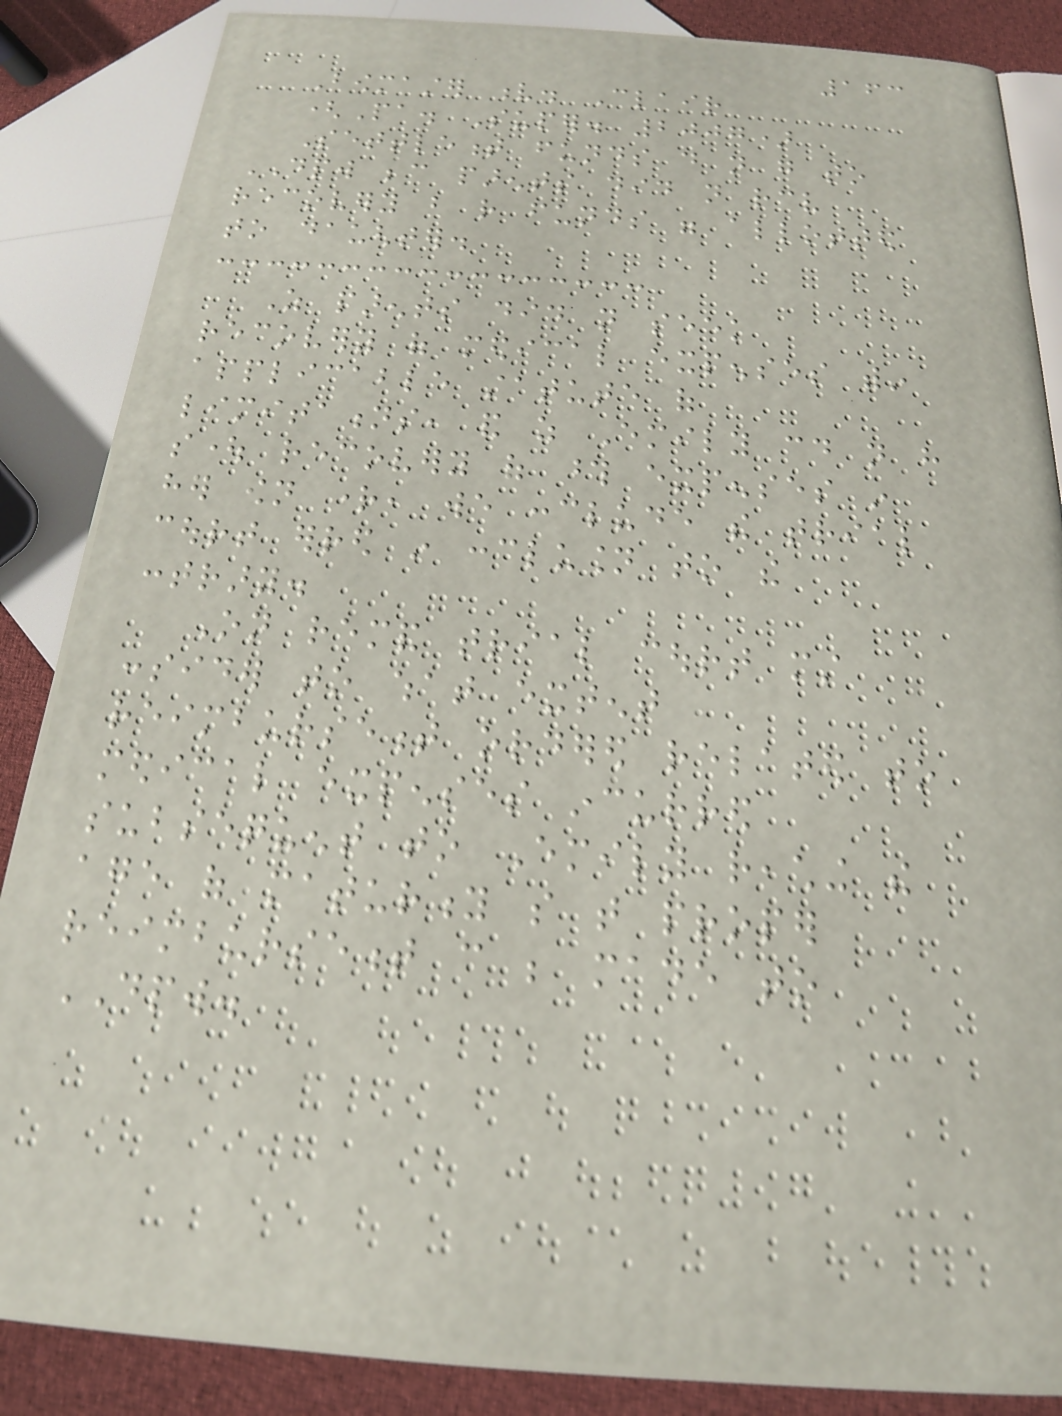163
Bowmaster v. Clair
(Pa. Super. 2007)
Settlement funds do not go to
DPW because parents did not receive
recovery but rather funds were allotted
to daughter.
As parents did not seek
recovery of medical expenses within
applicable statute of
limitations, and as Emily could not have
sought recovery of those expenses in
her own right, we conclude the trial
court erred in conclusion to the
contrary.
On remand trial court must
consider to what extent
reimbursement ordered related to
medical expenses incurred
subsequent to Emily reaching the
age of maturity so that proper
reimbursement can be made to
DPW.
